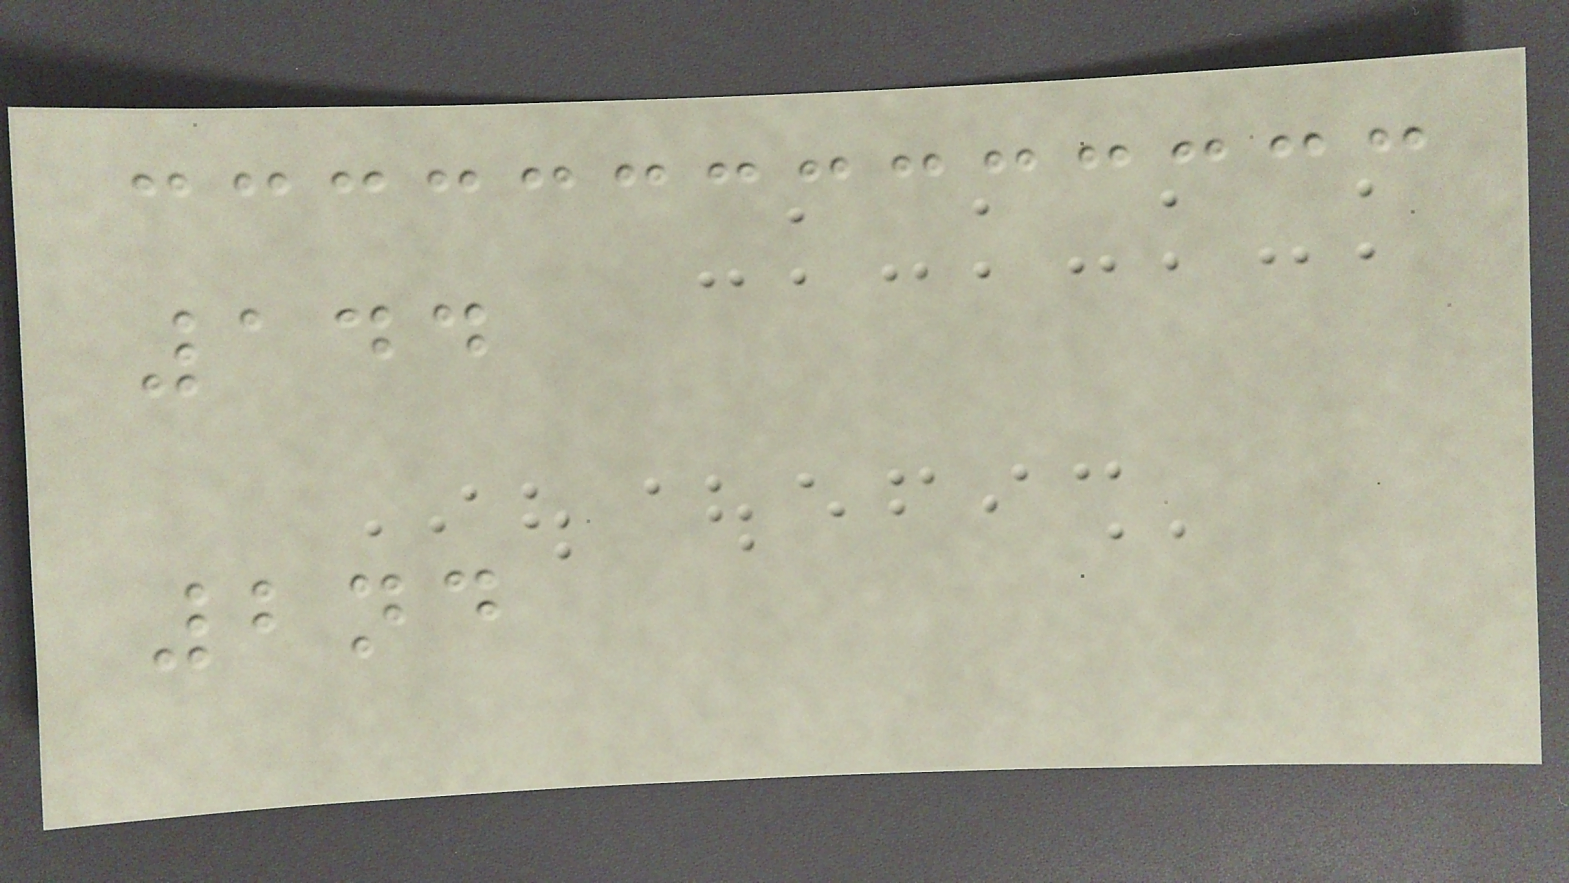144
2nd
